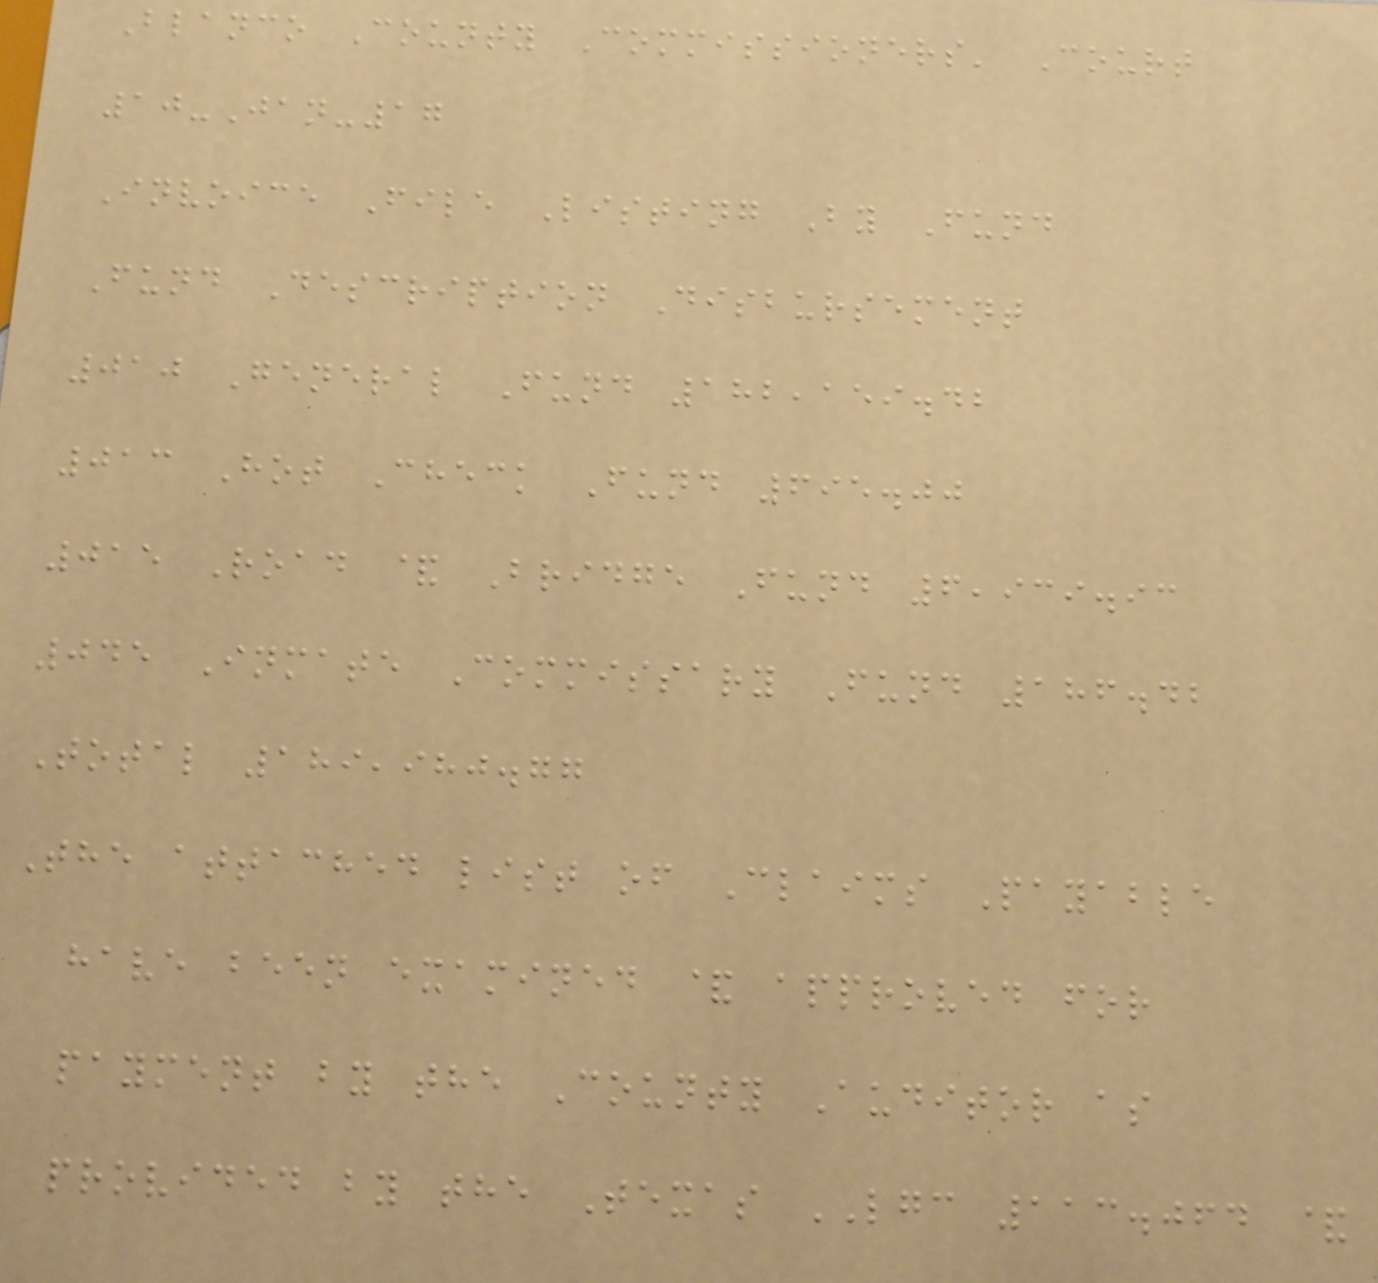Blanco County Commissioners' Court
10-Jan-17
Invoice File Listing By Fund
Fund Description Disbursement
010 General Fund 182,159.42
013 Hot Check Fund 695.00
015 Road & Bridge Fund 6,939.93
045 Inmate Commissary Fund 186.42
Total 189,980.77
The attached list of Claims Payable
have been examined & approved for
payment by the County Auditor as
provided by the Texas LGC 113.064 &
